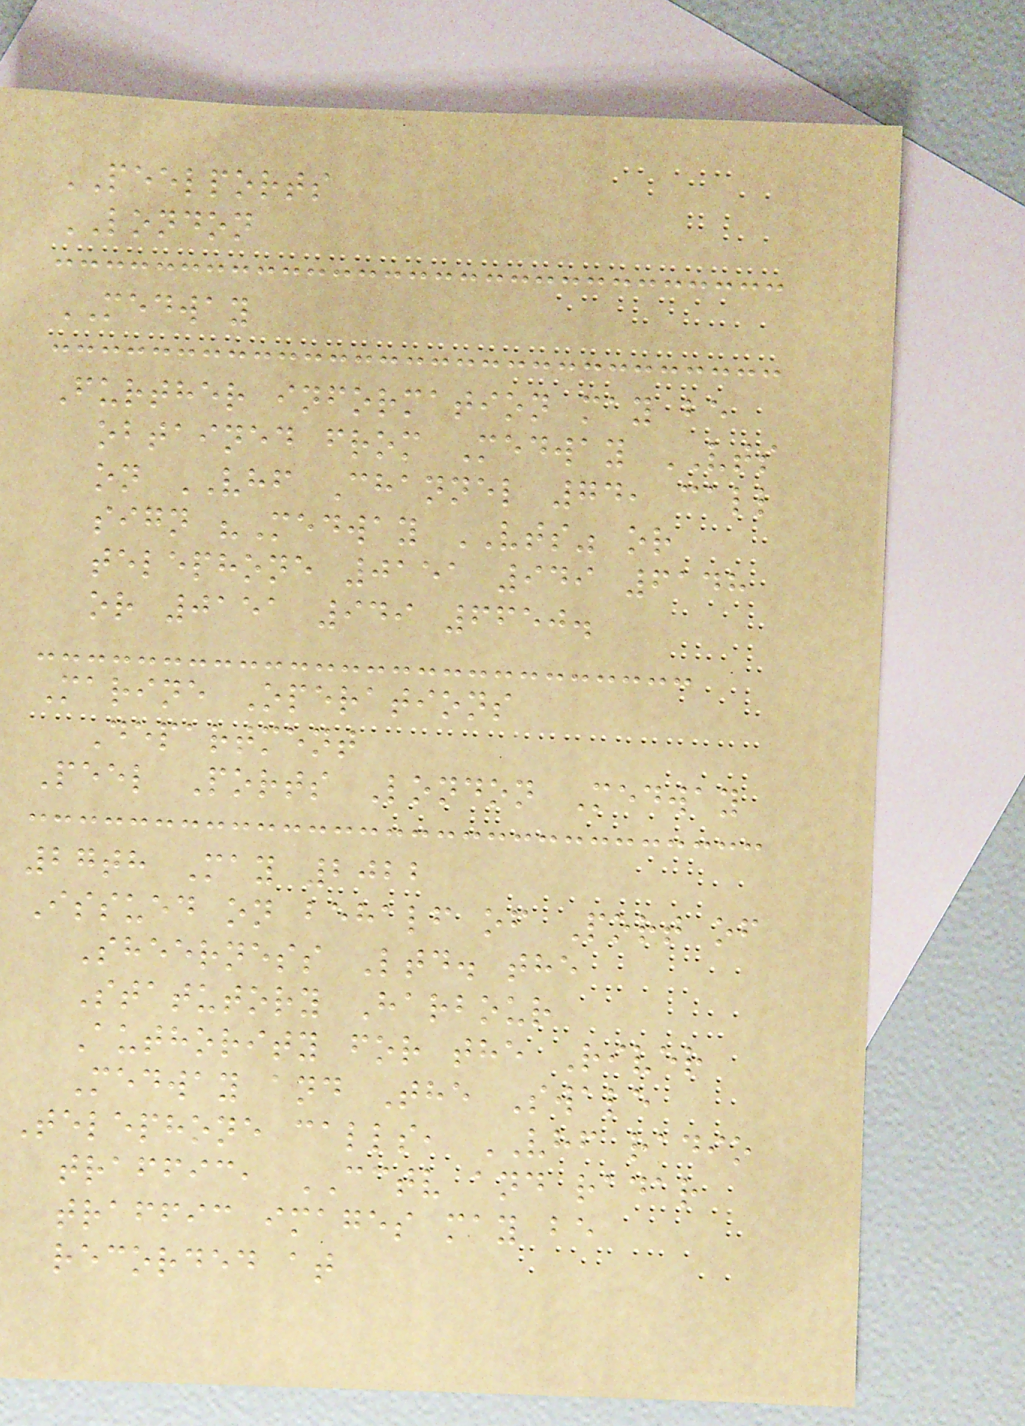PEELPORTS
LONDON
MEDWAY
Further information may be
obtained from Medway VTS
on VHF Channel 74, call
sign "Medway VTS" or
telephone 0151 949 6148
or 0151 949 6650.
Marine Operations
Department
Peel Ports London Medway
27th May 2022
Issued on behalf of Port of
Sheerness Ltd. the
Statutory Harbour
Authority for the River
Medway and The Swale
Telephone calls, VHF radio
traffic, CCTV and radar
traffic images may be
recorded at
